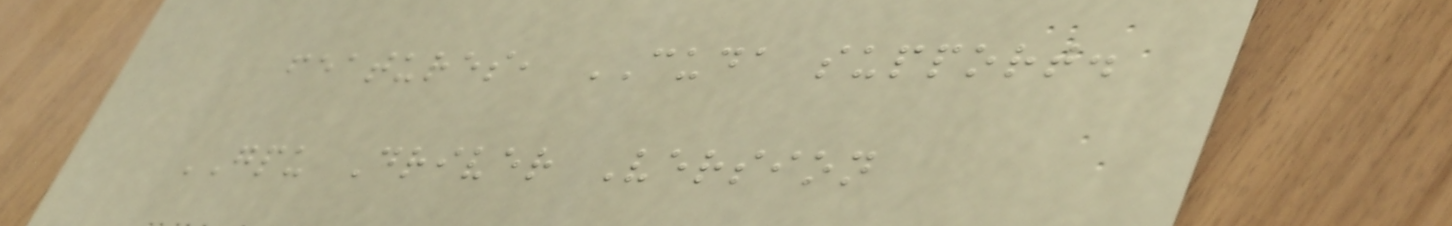features, CUDA support.
GPU Driver Version
